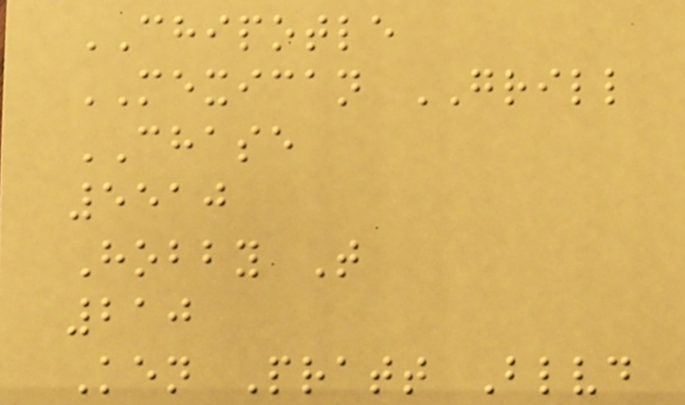CHIPOTLE
MEXICAN GRILL
CHASE
5510
Hobby T
210
Ken Pratt Blvd
